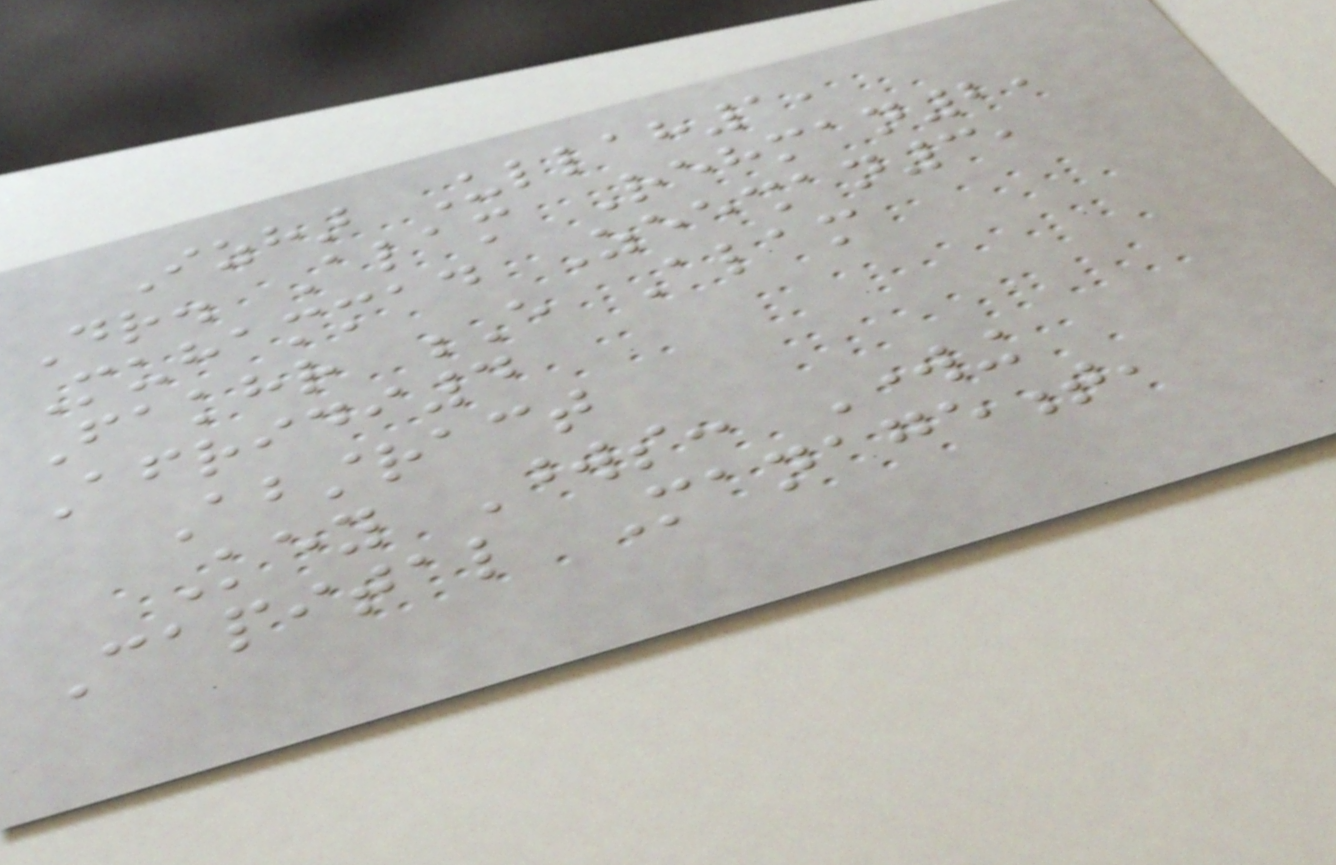Izhar Ullah1,
Dr. Alam Rehman2,
Muhammad Zeeshan3,
Fakhr E Alam
Afridi4
Abstract
Key Words: Working
Capital Management,
